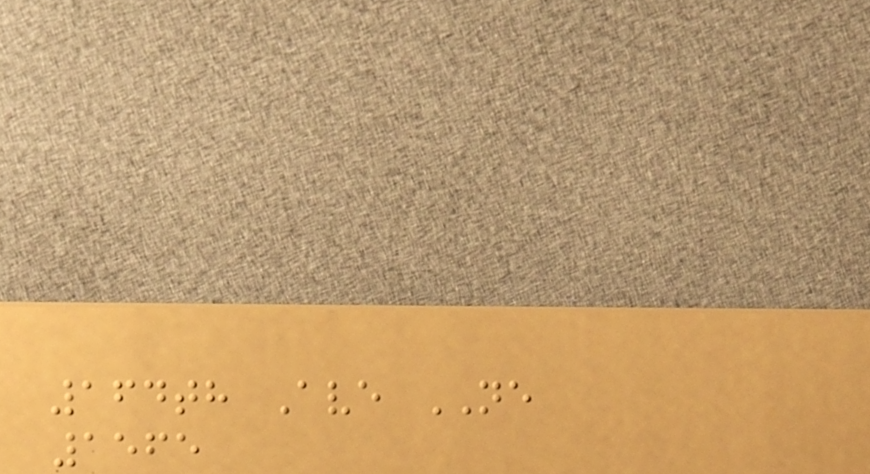164th Ave NE
1565
